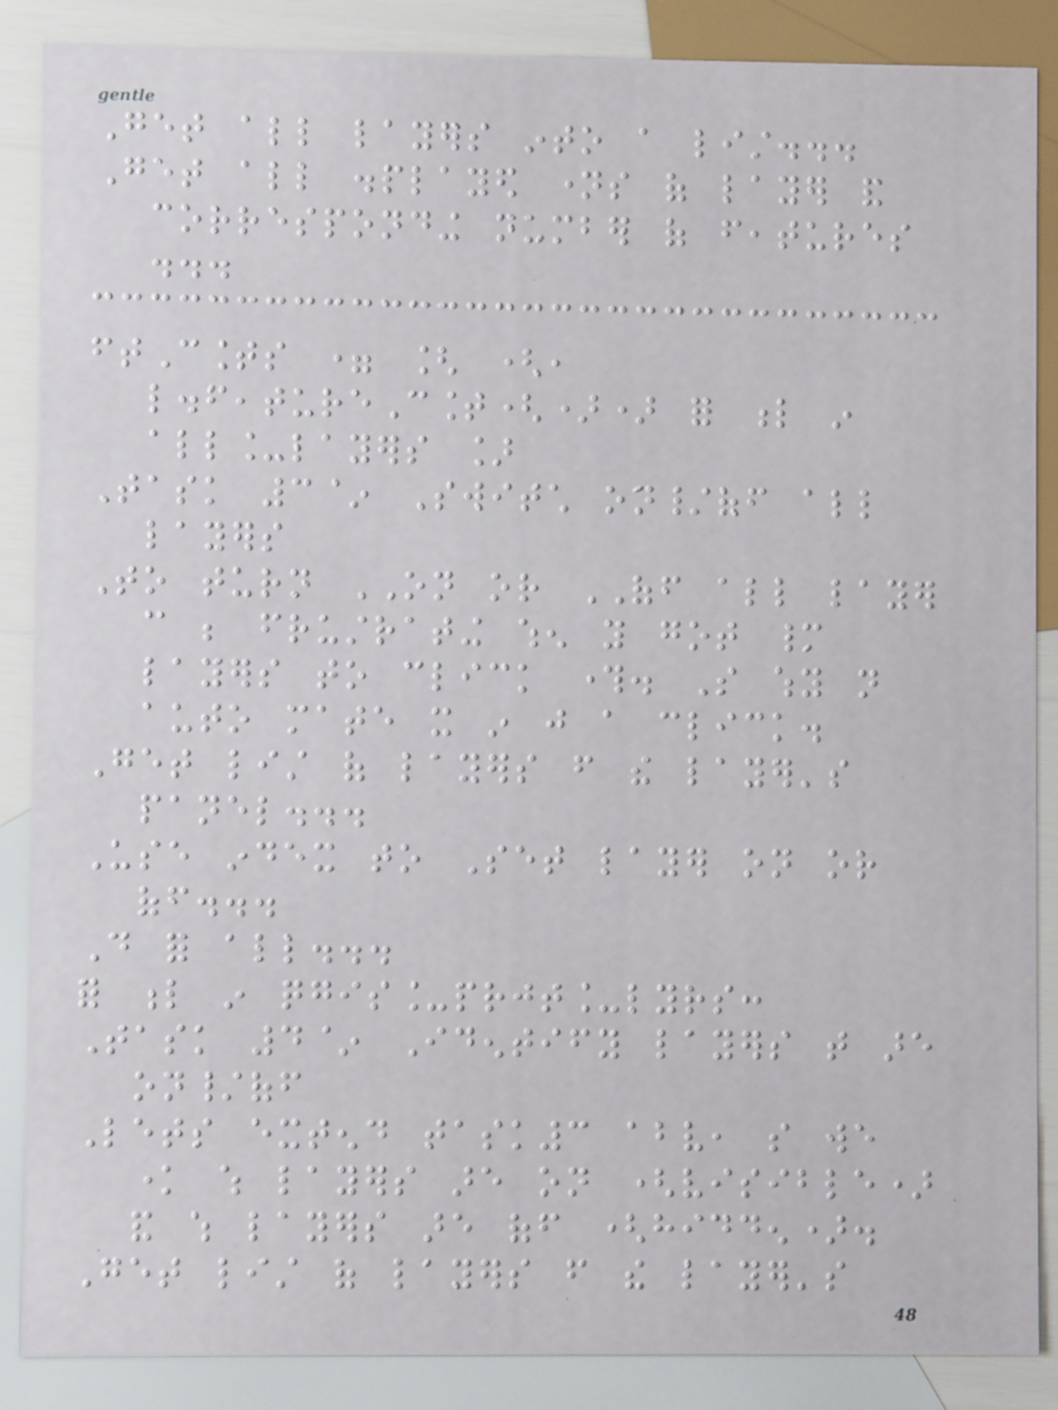Get all layers into a list...
Get all displayed names of layer and
corresponding number of features
...
ftCounts = [ (,
l.featureCount()) for l in
all_layers ]
Task 3~ Switch on/off all
layers
To turn ON or OFF all layer
can be frustrating when you got many
layers to click through. So why not
auto mate it in just a click.
Get list of layers from the layer's
panel...
Use index to Set layer on or
off...
Do for all...
for l in qgis_prjt_lyrs:
Task 4~ Identify layers that are
on/off
Lets extend task3 above, so we
know which layers are on (visible)
and which layers are off (hidden).
Get list of layers from the layer's
